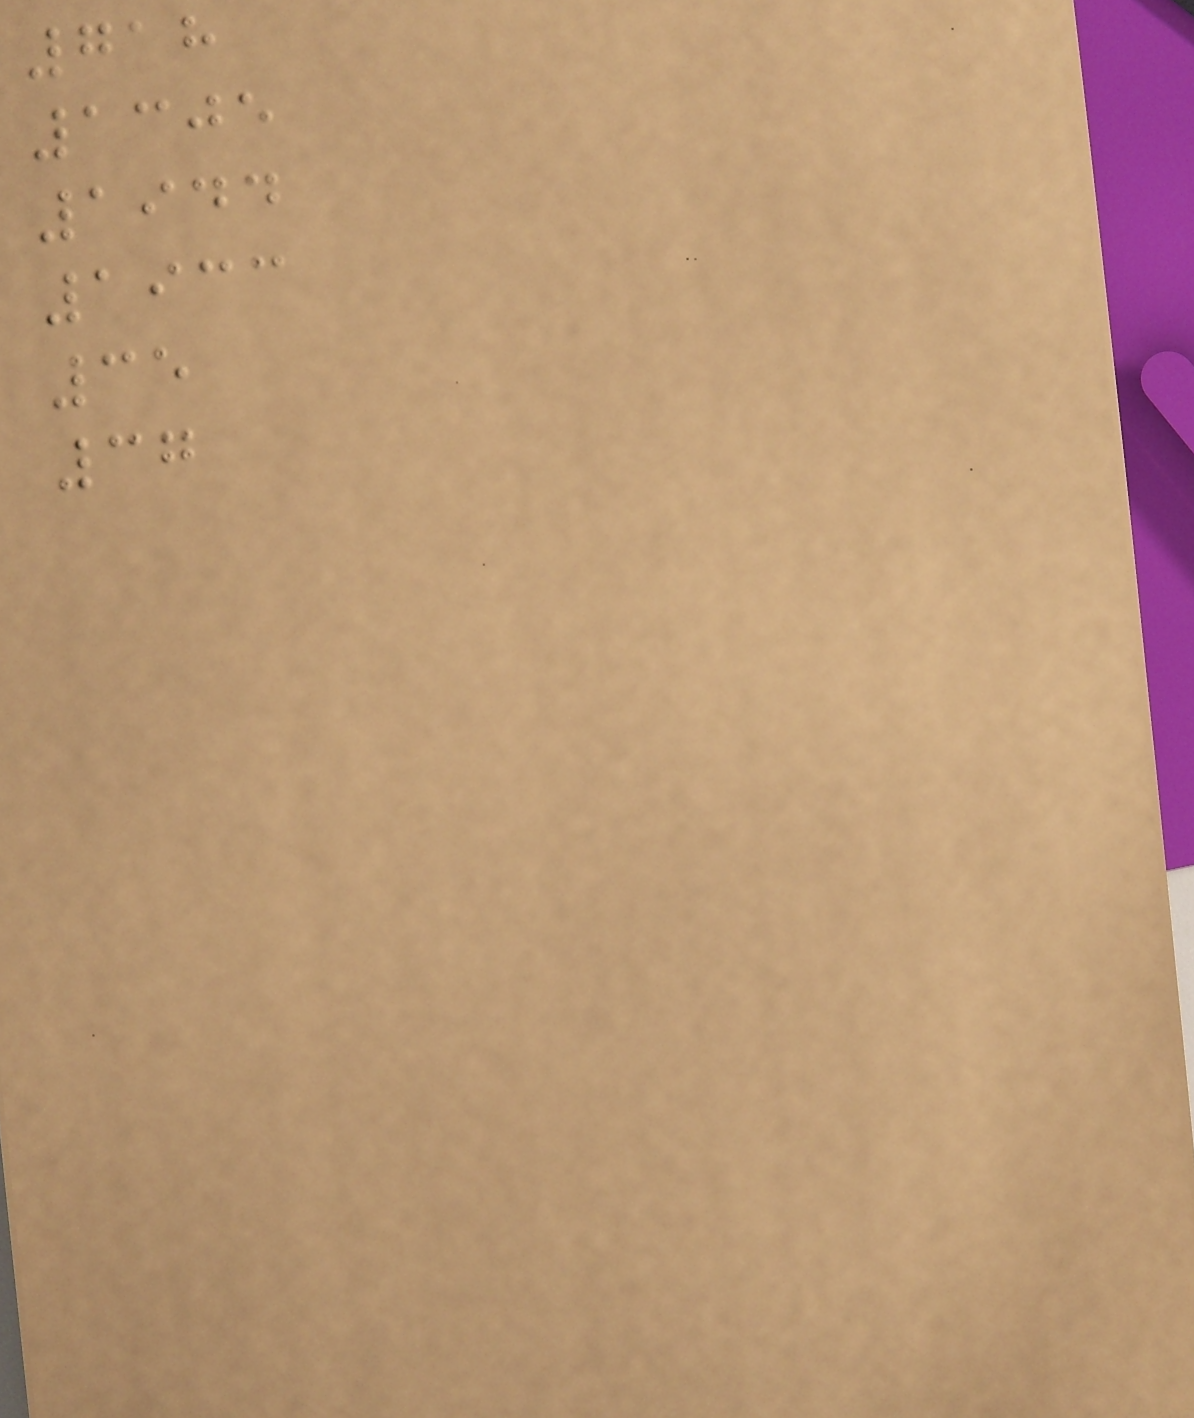718
1305
1944
1933
35
37
